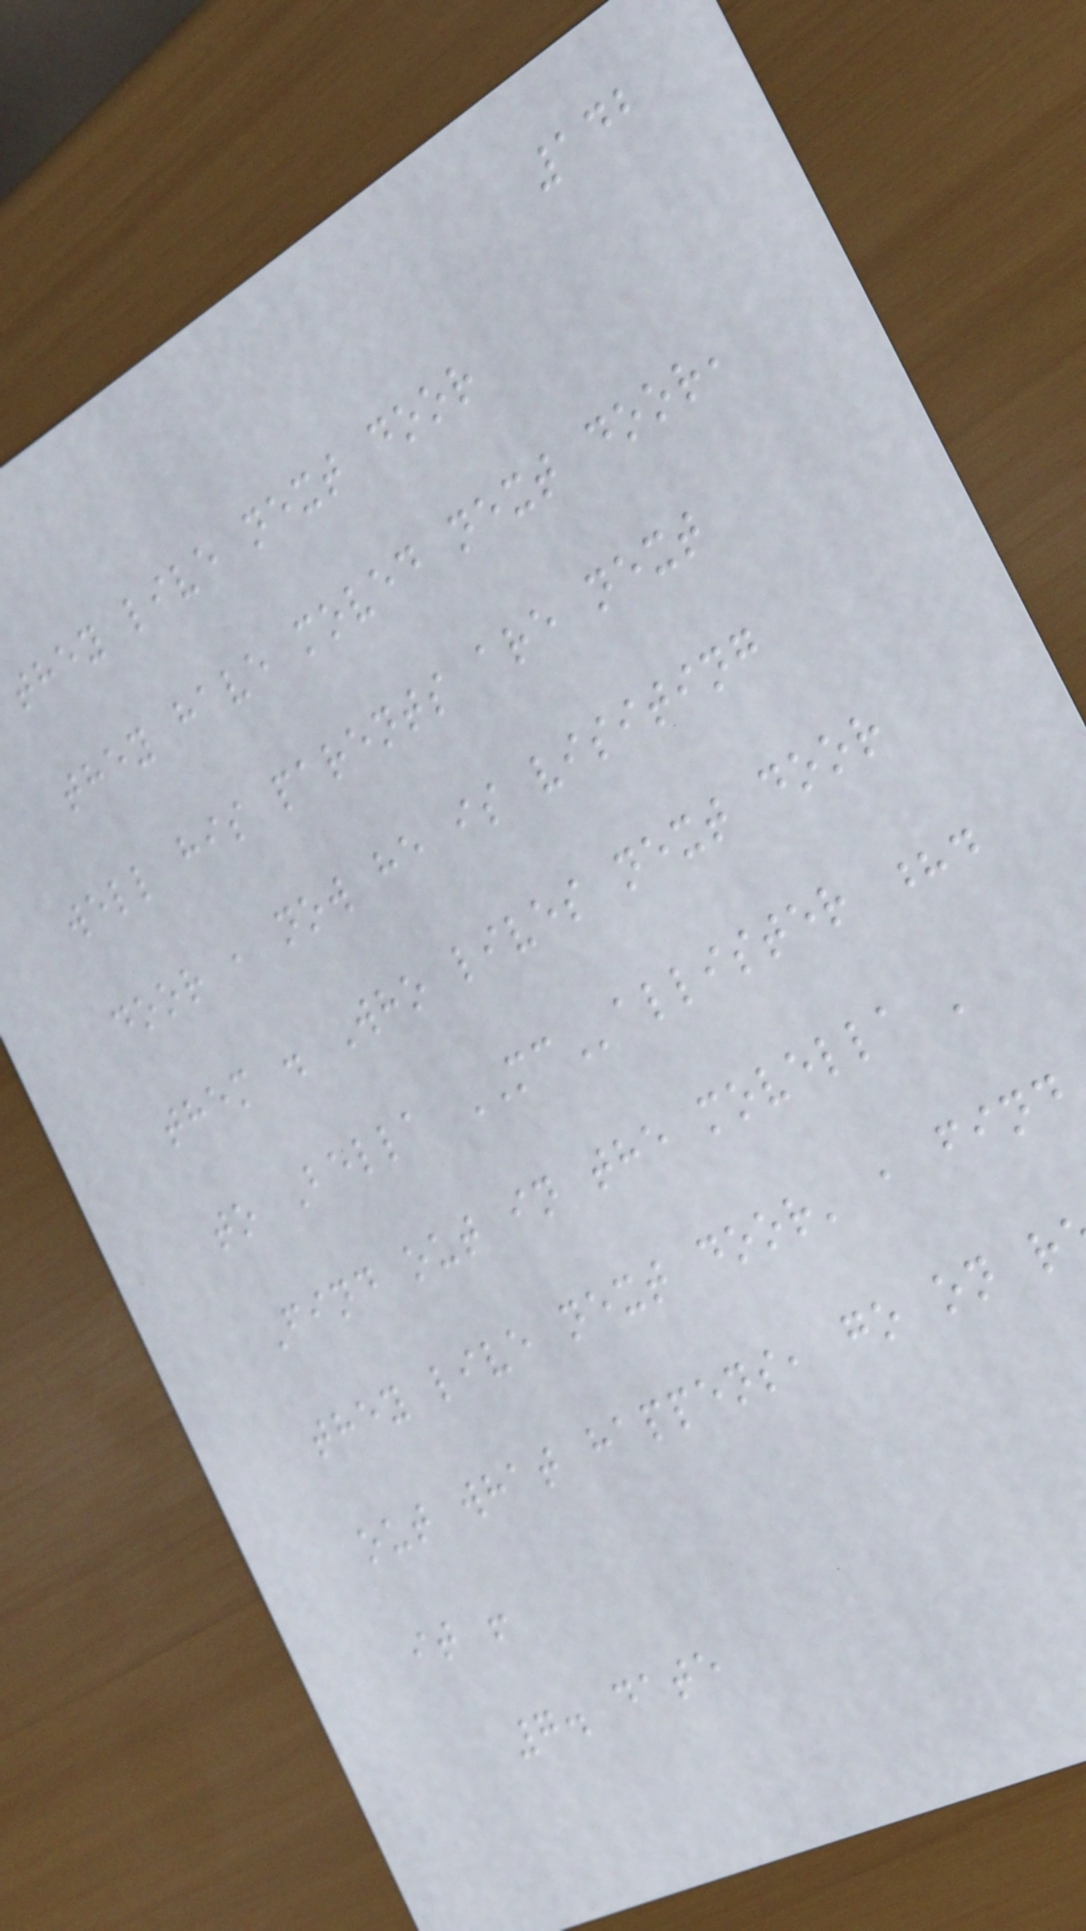142
they live next door
they have moved next door,
well his parents are next
door , now he is visiting
them . Who lives next door
to Bella MCallister ?.
Find out in the movella '
they live next door' , find
out what happens, go on r
it !
7. date
